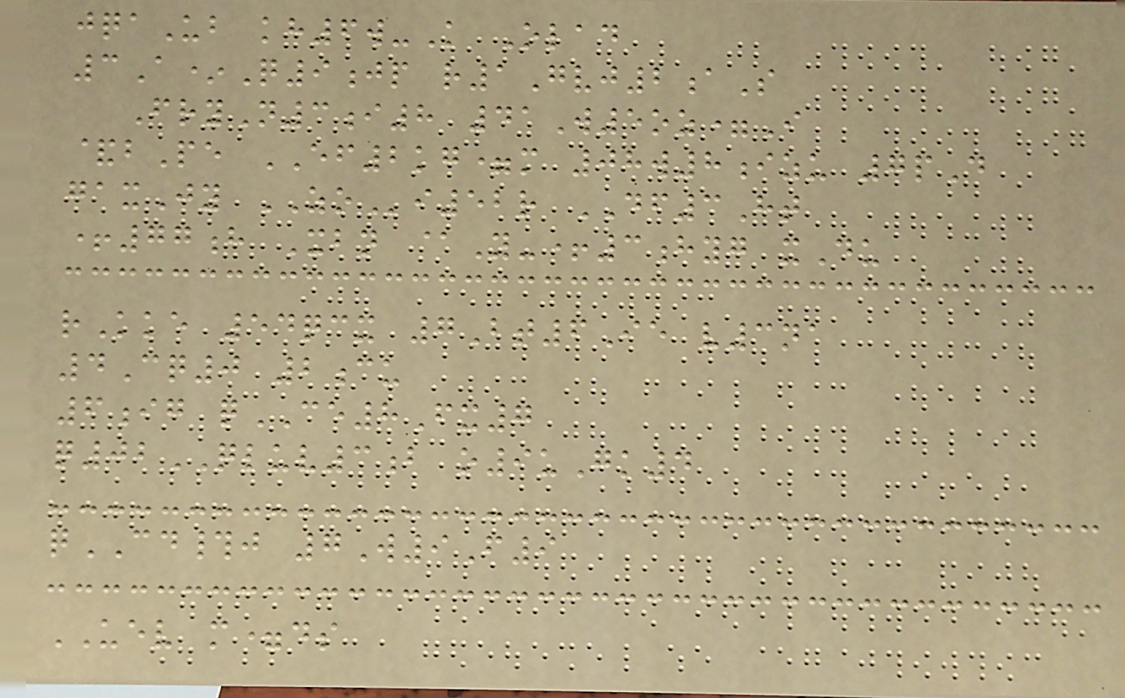jqaUb kh6w-K Olad
3A*Q9jp r1Gvj2aS
FryN3i8 41W5oz=I
&bPe EF2kg=m 08w8izu 7pD
gaxJy ZOi52r DF3Ht
+77h Xbn @Y-+3hyg xDu
rKke 54qcx 7Bt6Ie v3na
4Cq0 2cu
6ig qCE8Fx7
q02QLUV3b o9uGk4
qCD#j 7W9F9
UEV m=ds
